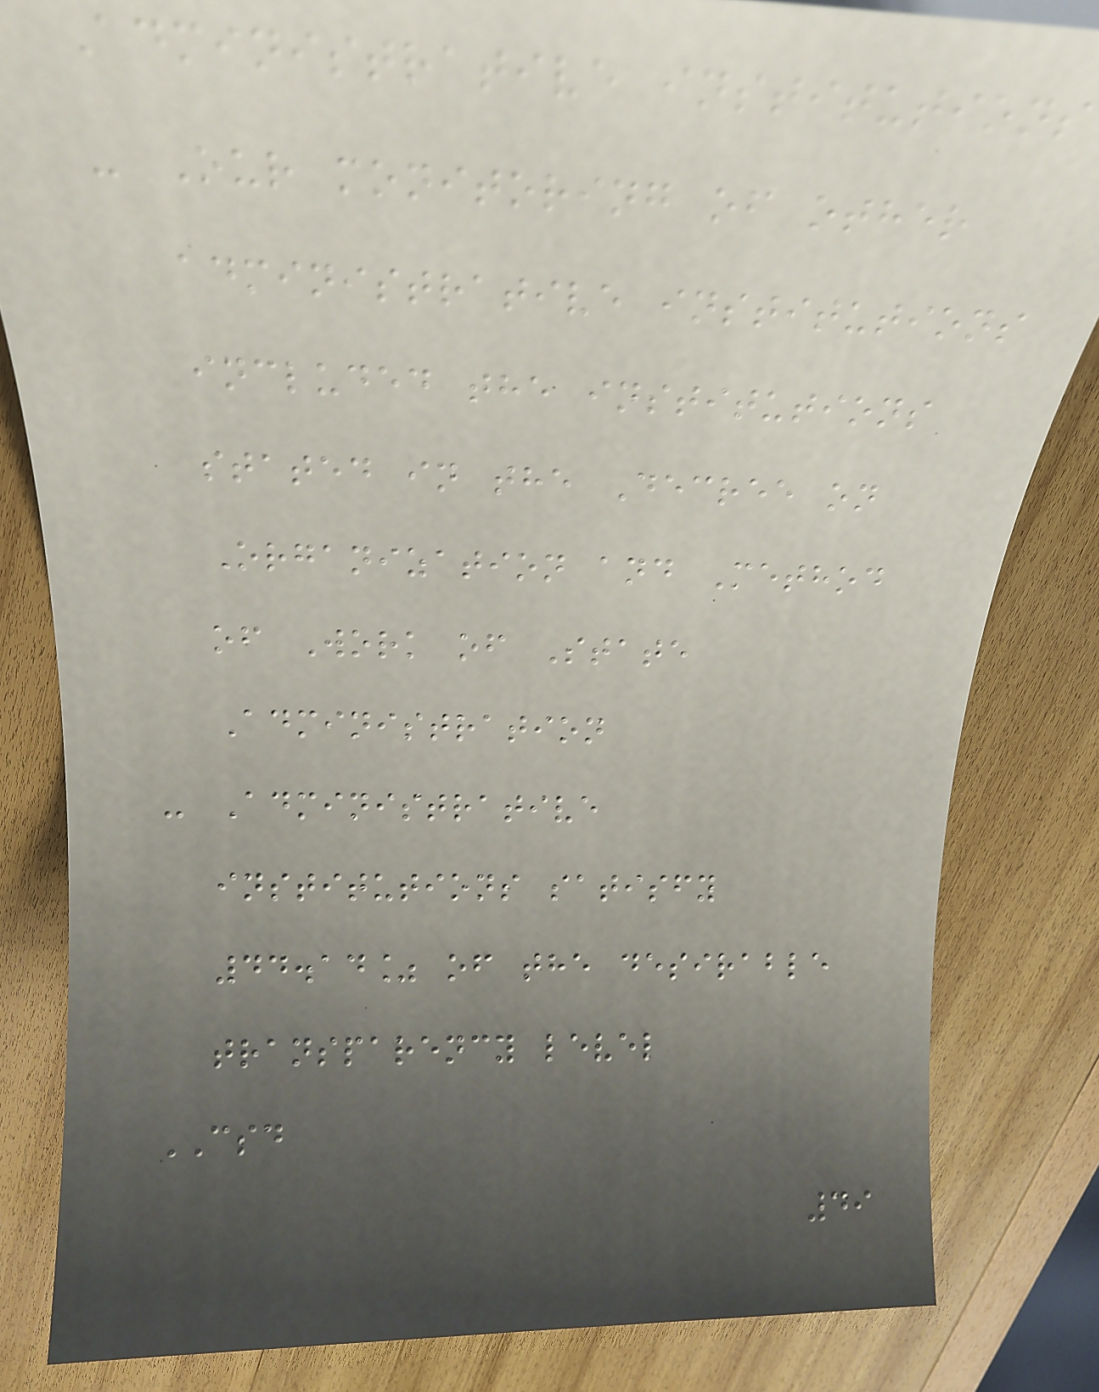Administrative institutions
- Our monitoring of other
administrative institutions
included the institutions
stated in the Decree on
Organization and Method
of Work of State
Administration
- Administrative
institutions satisfy
44.14% of the desirable
transparency level
CSD
49
